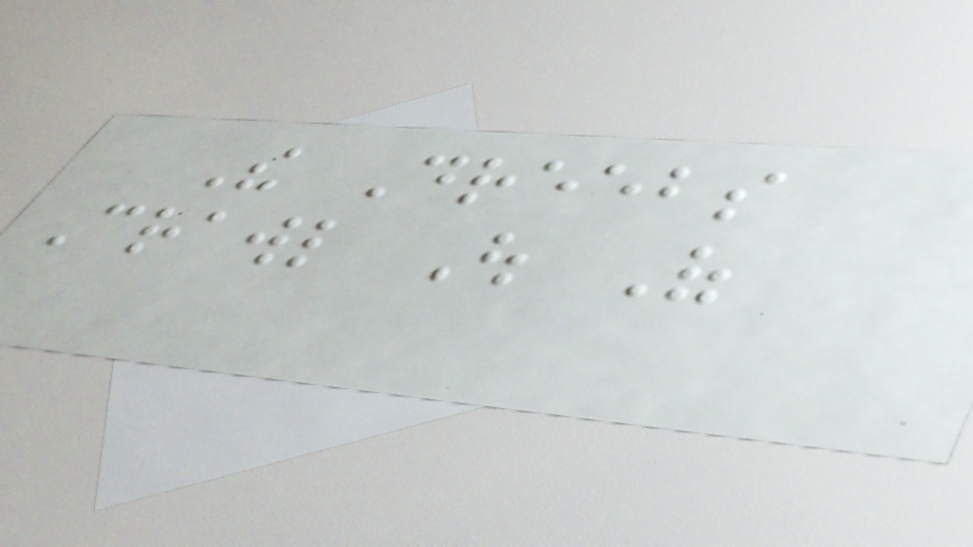The Dreebs
Crawl Out Of
